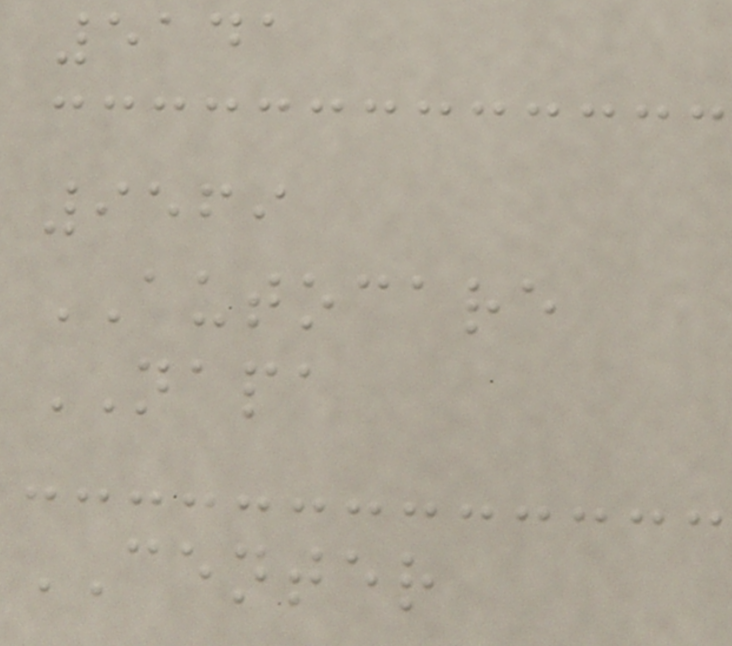5141
9569
AUTOCARE
NAPA
CENTER
